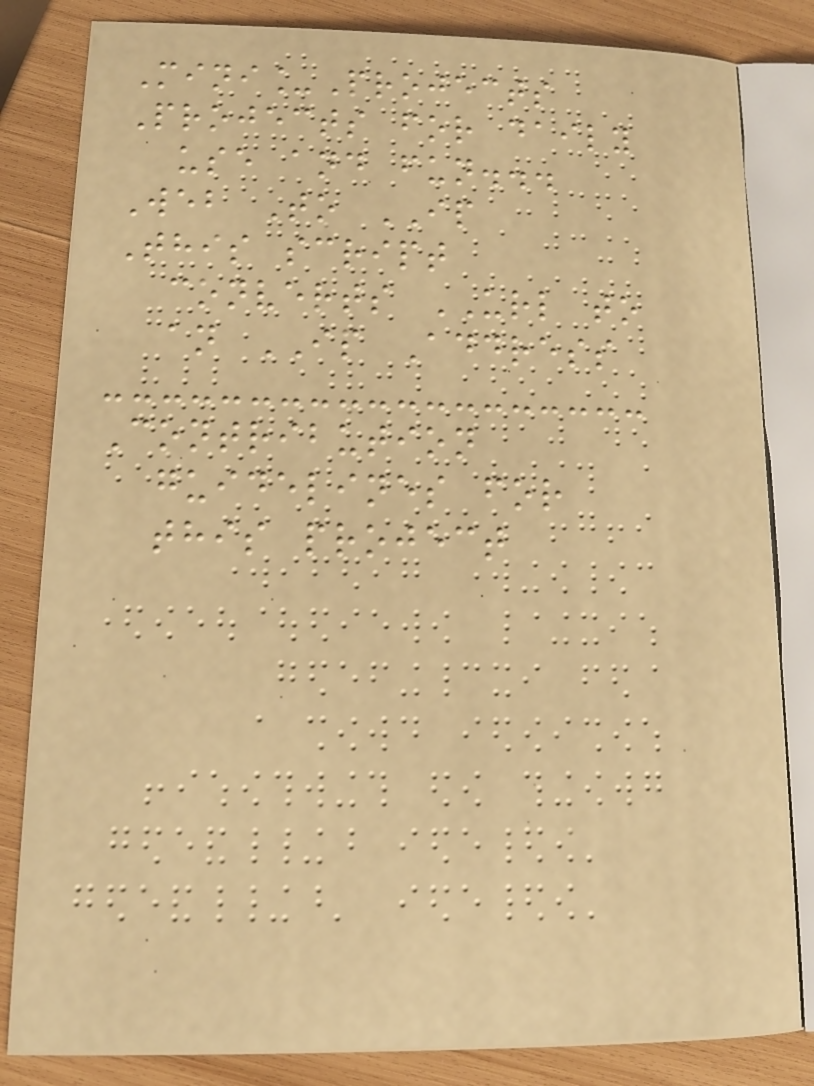Mini_Projects
Projects for daily
use and fun...
Web To IP
This script
converts URL to
an IP Address
Contribution
guidelines for
this project
